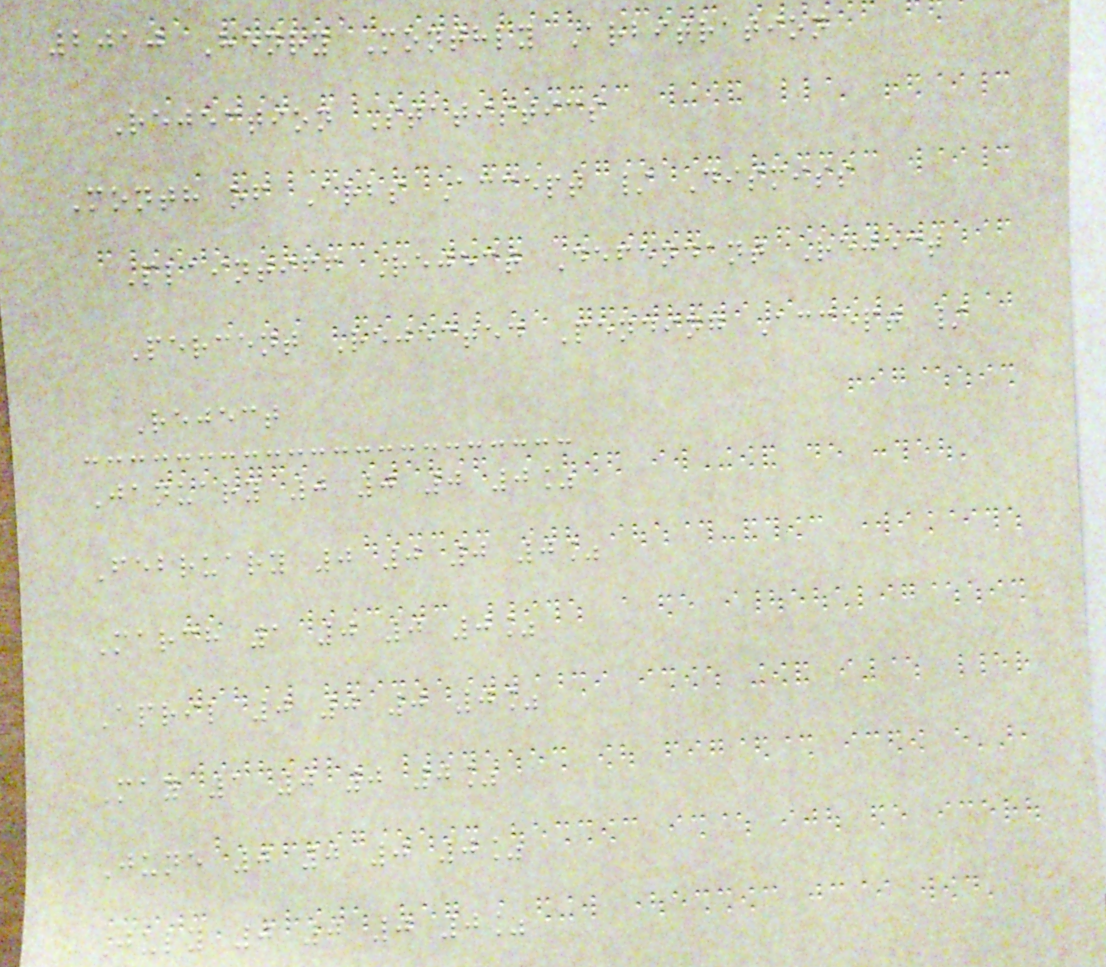2010 Henry Monthly Arbitration
Rejection Statistics
Month of Arbs Accept / Dismiss
Plaintiff Reject Defendant Reject
Percent Rejected Pending Accept /
Reject
January 0 0 0 0%
February 0 0 0 0%
March 1 0 0 0%
April 0 0 0 0%
May 1 0 0 0%
June 0 0 0 0%
July 0 0 0 0%
